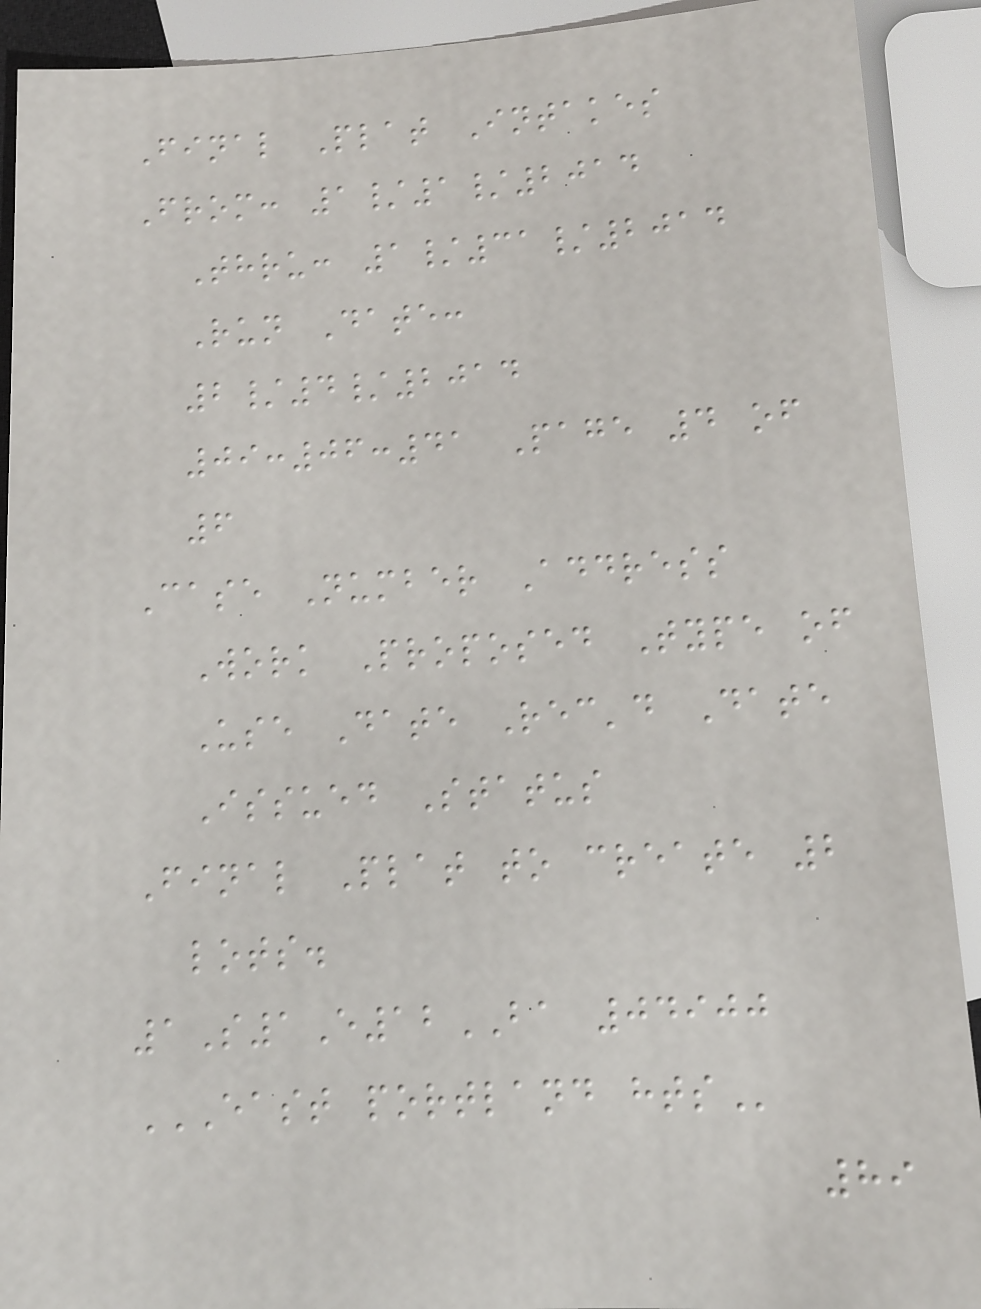Final Plat Intakes
From: 1/1/2014
Thru: 1/31/2014
Run Date:
2/4/2014
09:06:41 Page 4 of
6
Case Number Address
Work Proposed Type of
Use Date Rec'd Date
Issued Status
Final Plat to create 2
lots.
1S1E12BA 04900
EAST PORTLAND HTS
89
